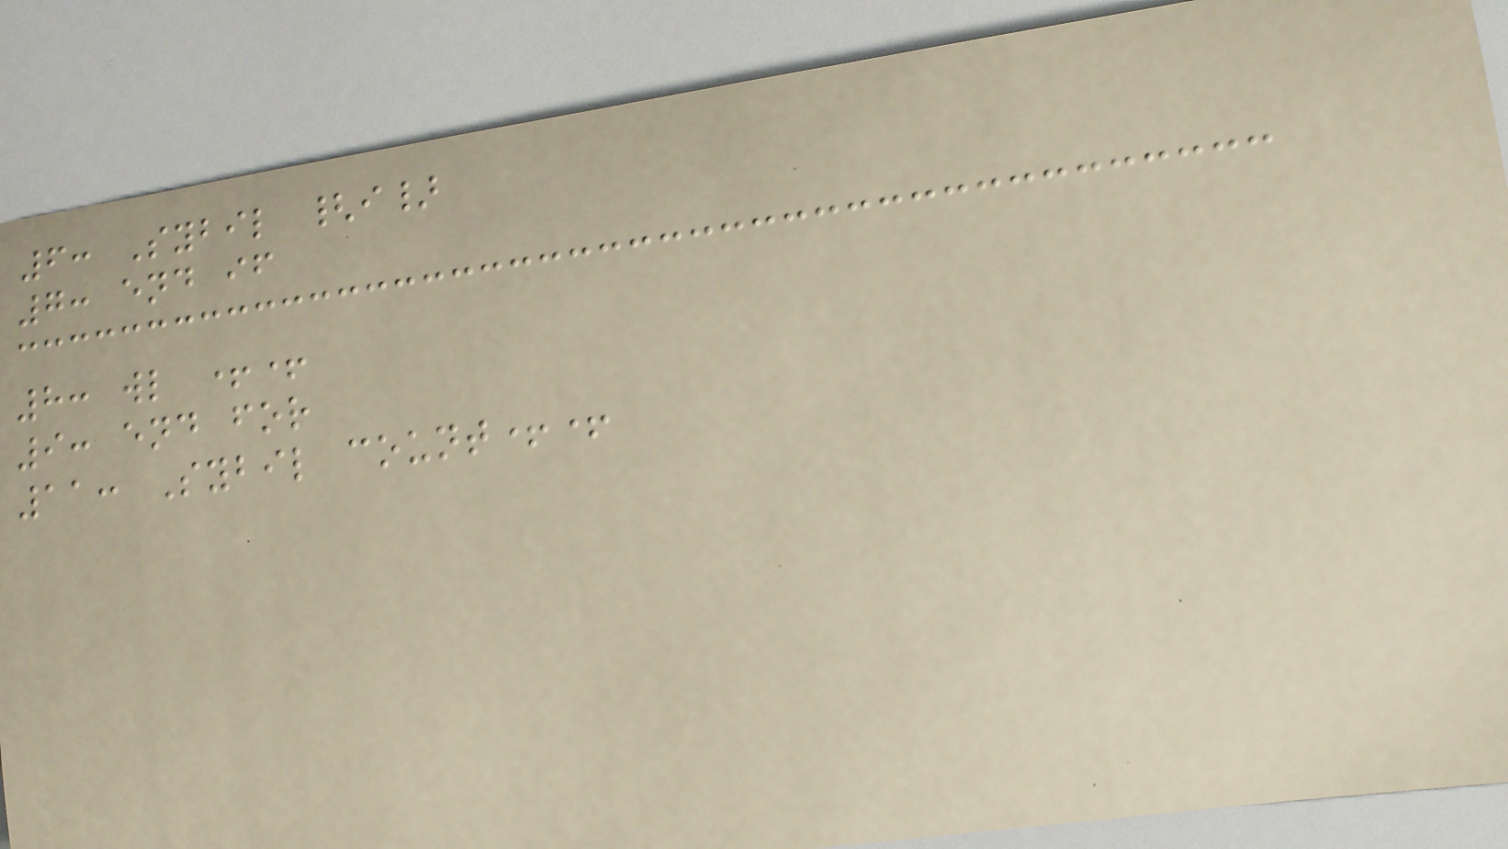6: Sybil {i}
7: end if
8: wl ++
9: end for
11: Sybil count++
